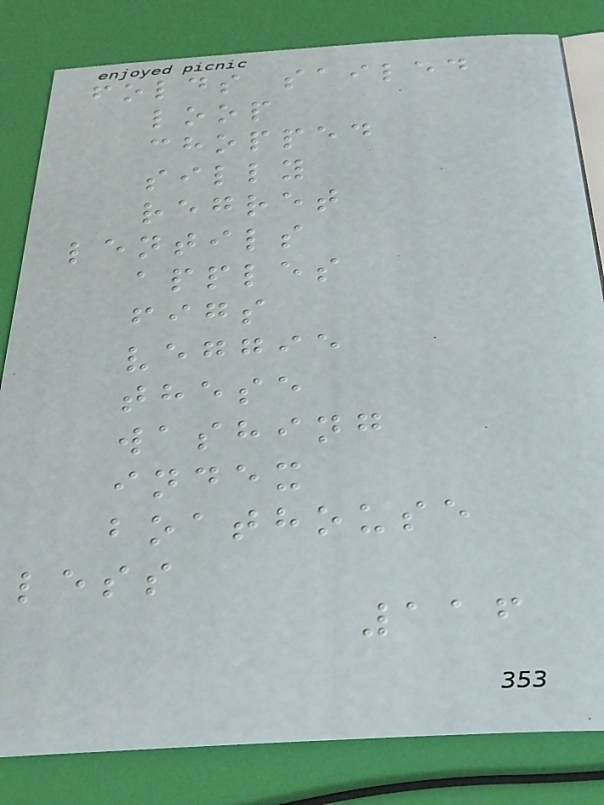folds sailed
loop
chopped
silly
regret
lentils
apples
figs
veggie
these
washing
index
boathouse
less
116
